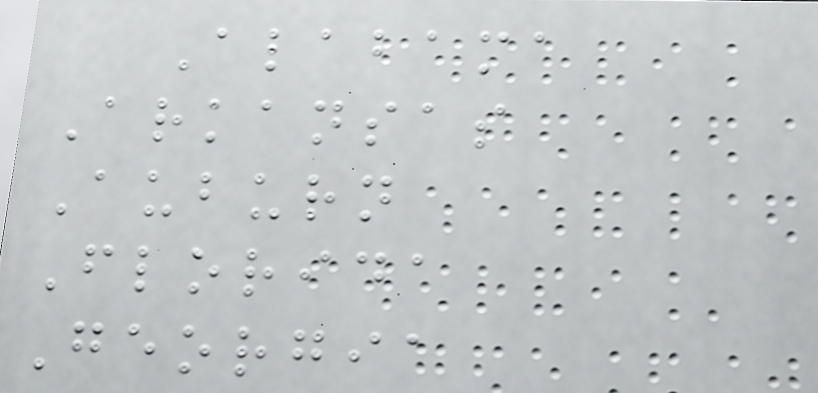Alabama
Arkansas
Auburn
Florida
Georgia
